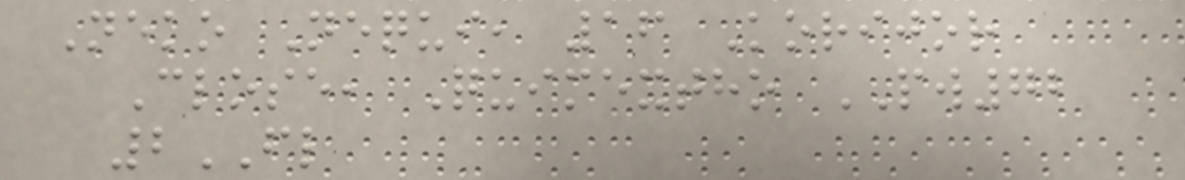Neko Nequi, 16 Korijor
Close, Quimextho PW72
2FL
